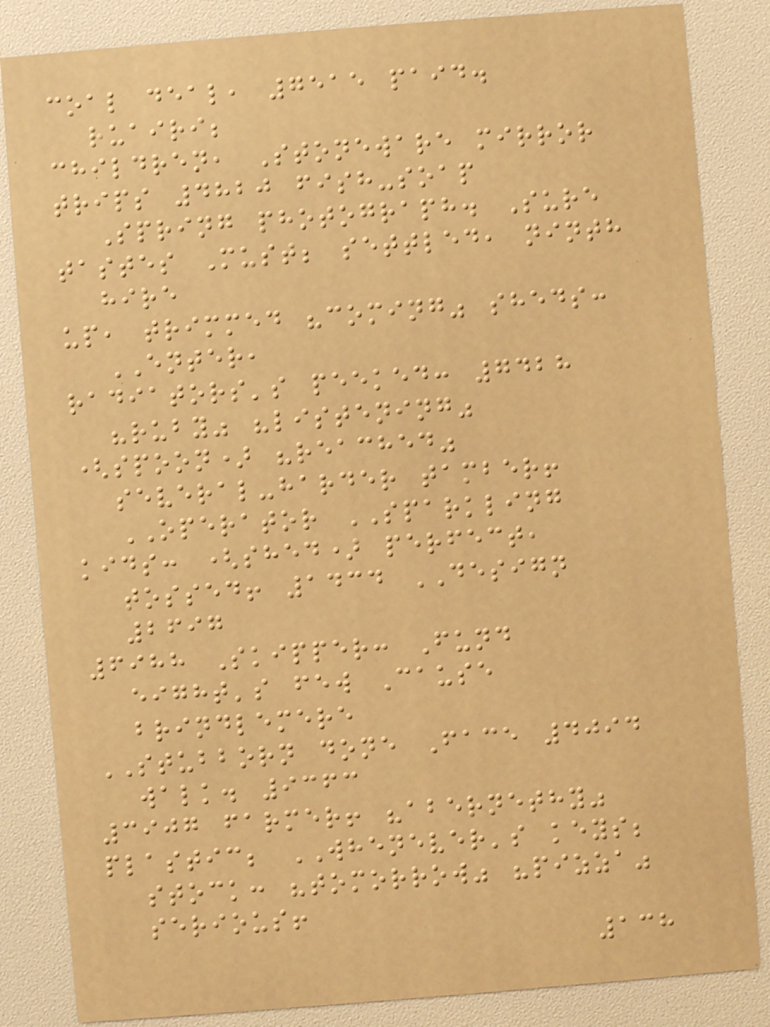coal deal, 7515 paid.
ruairi;
children, Stoneware mirror
trips 4820 fish-soap
Spring photograph. Sure
tastes Must; settled, ninth
hire
up, trimmed "coming" sheds:
ENTER,
radiators's peeked: 7428
"ruby" "listening"
(spoon) "reached"
several-harder tamber!
OPERATOR SPARKLING
kids: (shed) perfect,
tossed! 1434 DESIGN
2697
6988 Skipper: Fund
eight's few Cause
brindlemere
STUBBORN done Face 4094
walk. 9363
3907 farmer! "abernethy"
plastic; WHENEVER's keys;
stock: "tomorrow" "pizza"
serious!
138
